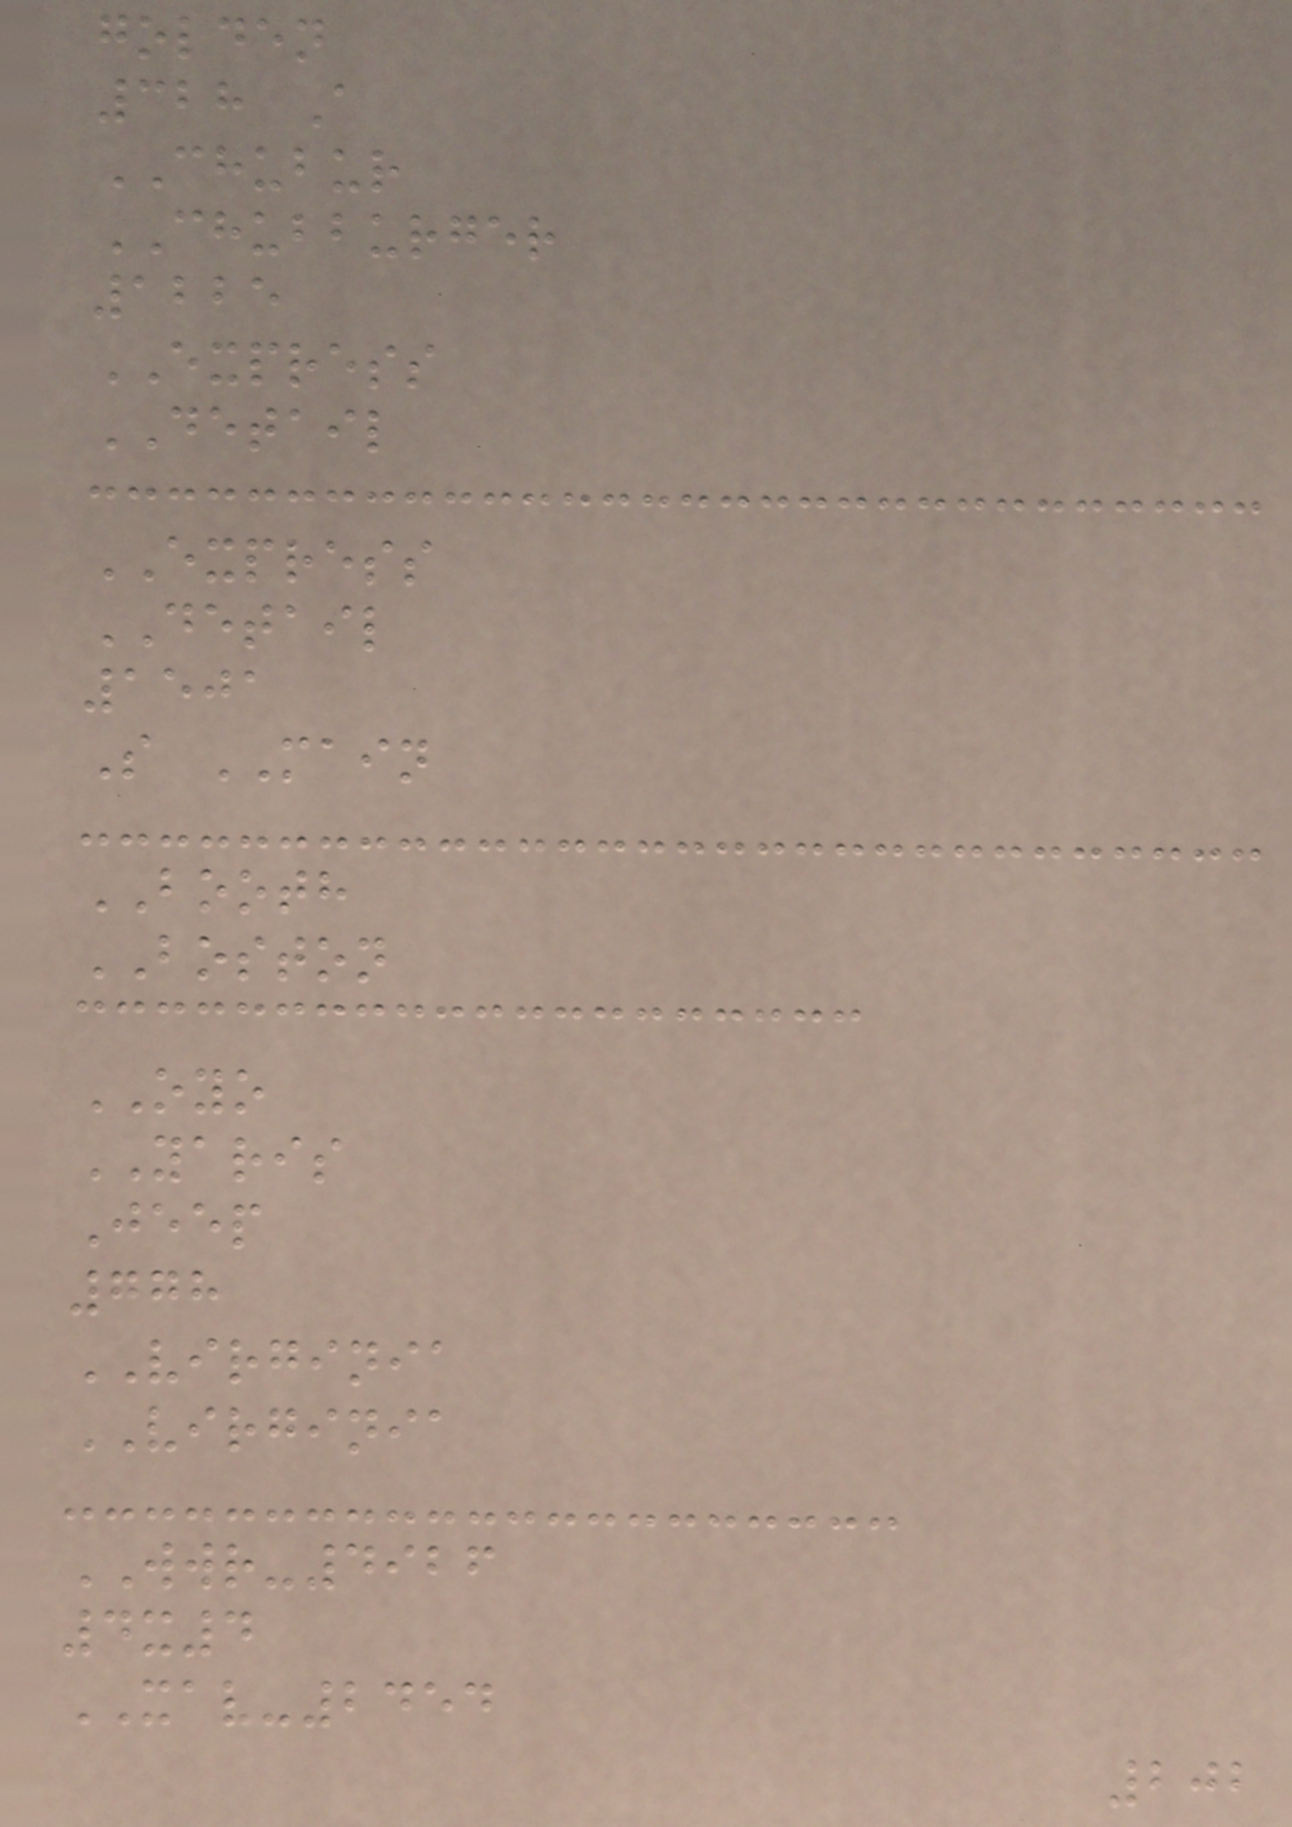golden
328 A
CHUBUR
CHUBBURGER
1225
EXPRESS
DETAIL
EXPRESS
DETAIL
1501
S MAIN
BOOTH
BOSTON
OYO
YARIS
Jeep
778
VIRGINIA
VIRGINIA
WWR-4926
4x4
XAV-2454
202
